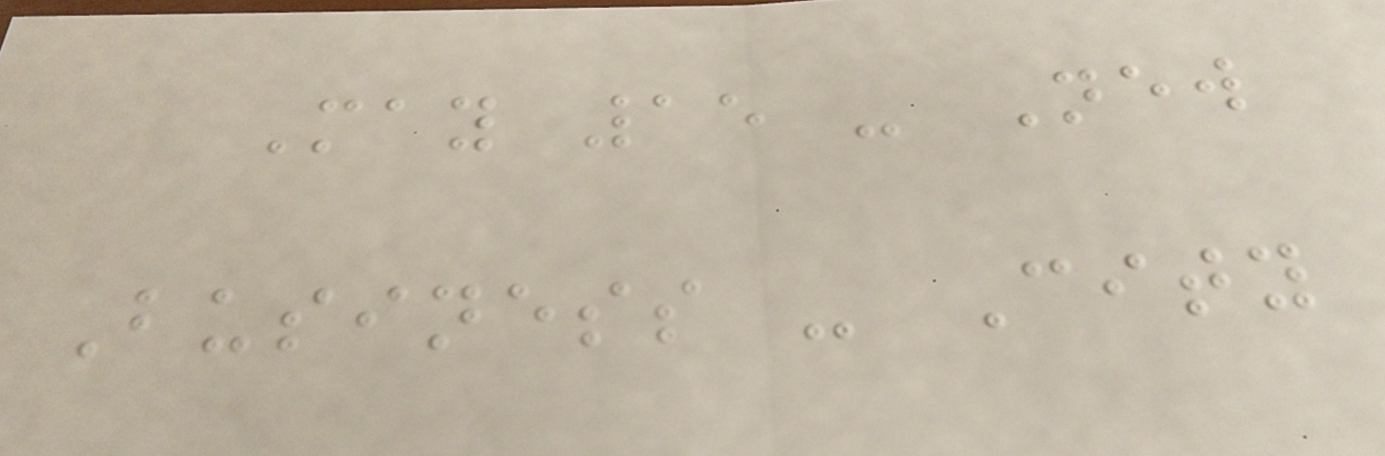May 15 - New
Business - City
